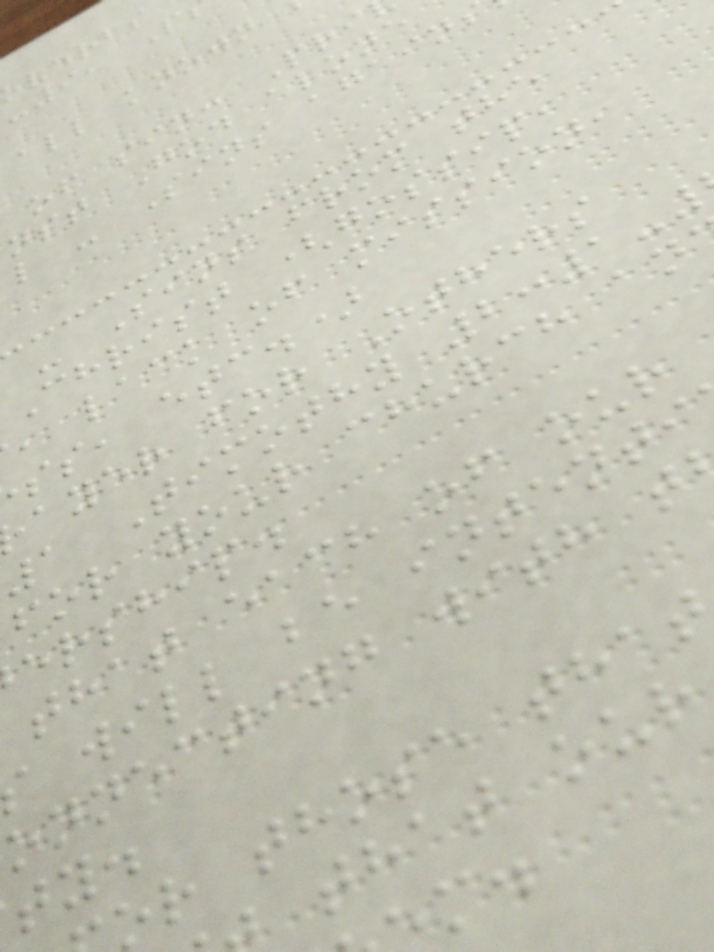-9, P
all known
of sin: Pri
nst God alone
l - Sins again
- Sins from the
Christ (gossip,
, lack of mission,
ss, etc.)
ayer for Others
1 Timothy 2:1-
for your church an
ership.
that each of our
will be intenti
onnecting with t
r those tha
that our
